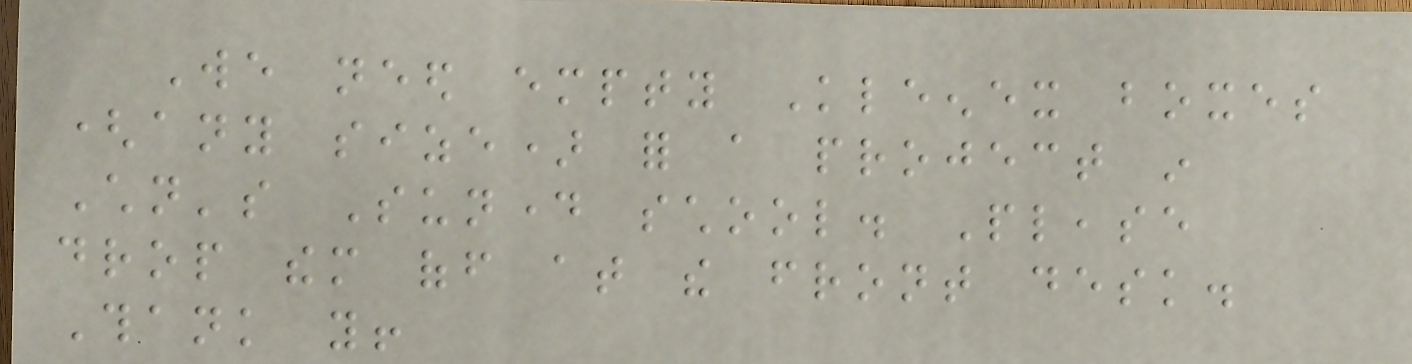We need empty Kleenex boxes
(any size) for a project in
Children's Sunday school. Please
drop them off at the front desk.
Thank you!
